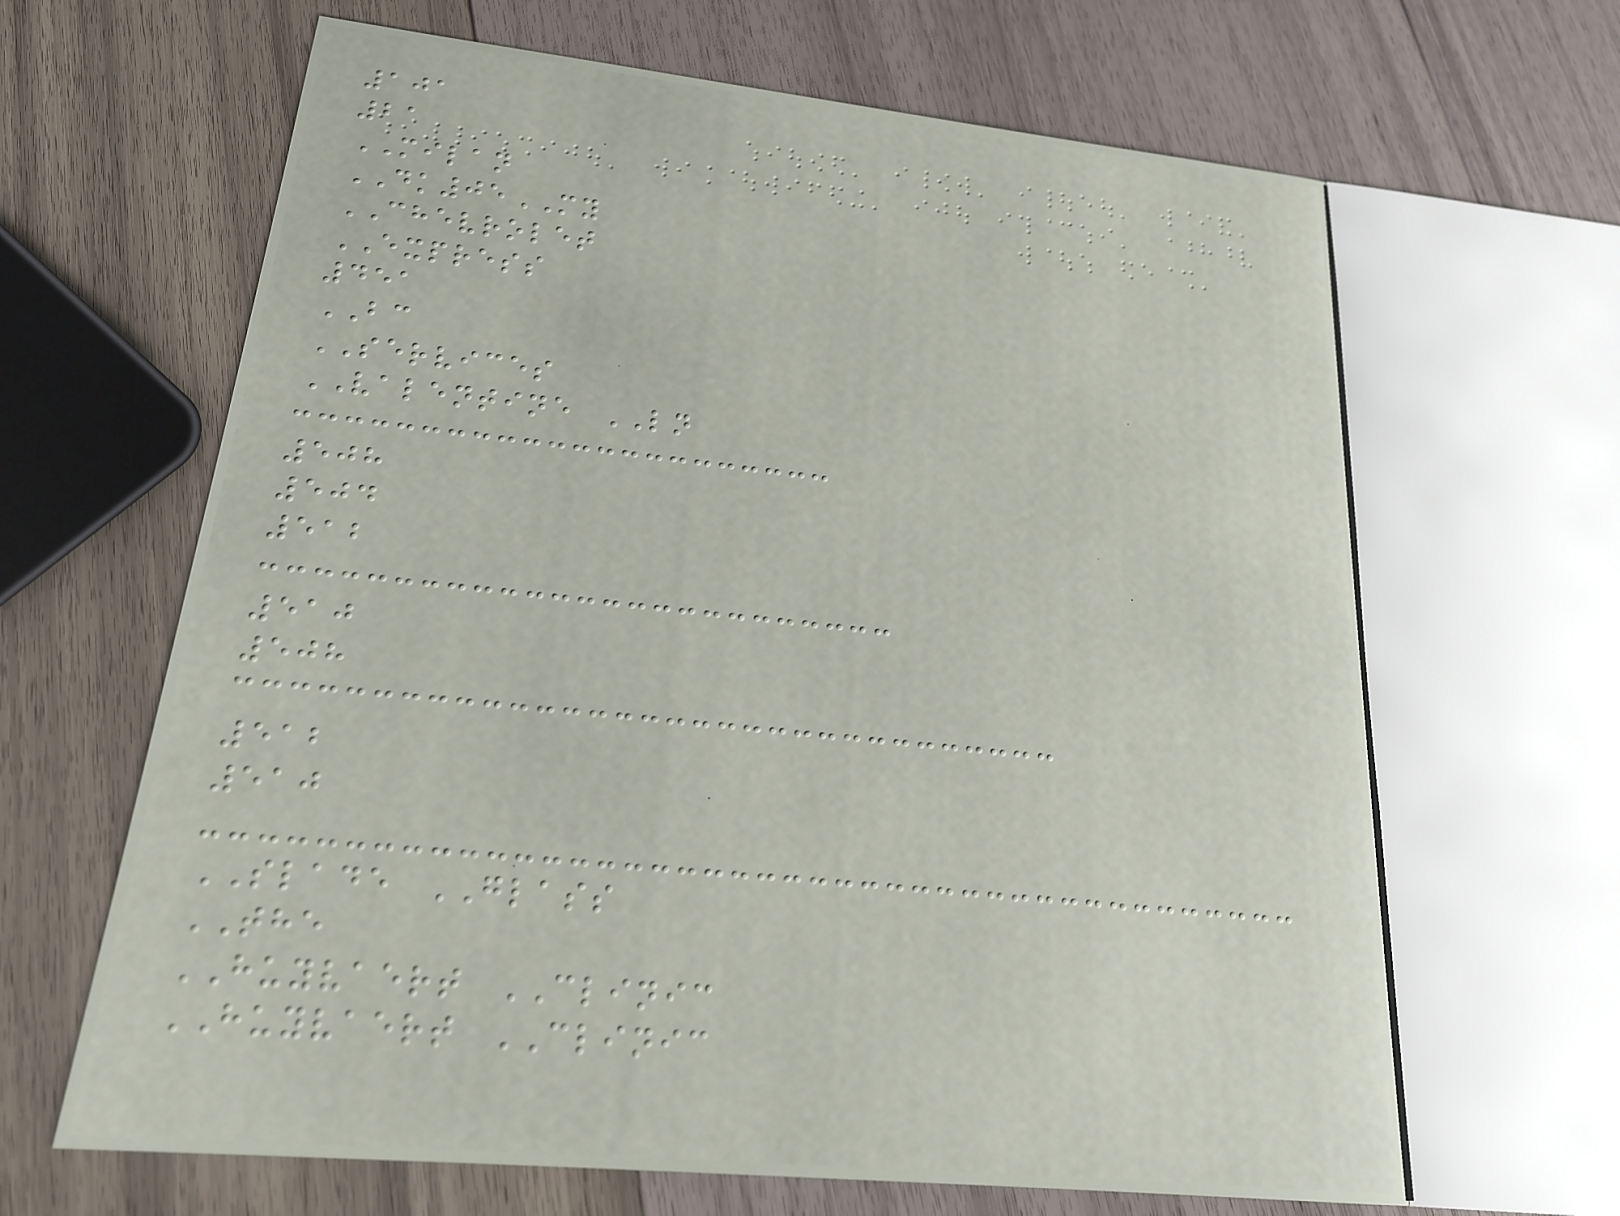101
21
MILAN
DK05MY
CHEVROLET
EXPRESS
451
BC
SERVICES
VALENTINE LN
508
504
512
510
508
512
510
SLADE GLASS
THE
HUYVAERT CLINIC
HUYVAERT CLINIC
